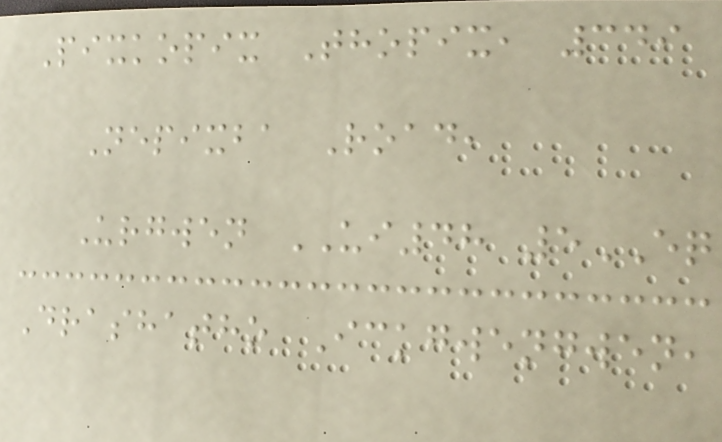Pixkopix Thopix, 349
Nepixba Road,
Urgwen UI48 5EQ
Drashatho Ickgwengwen,
